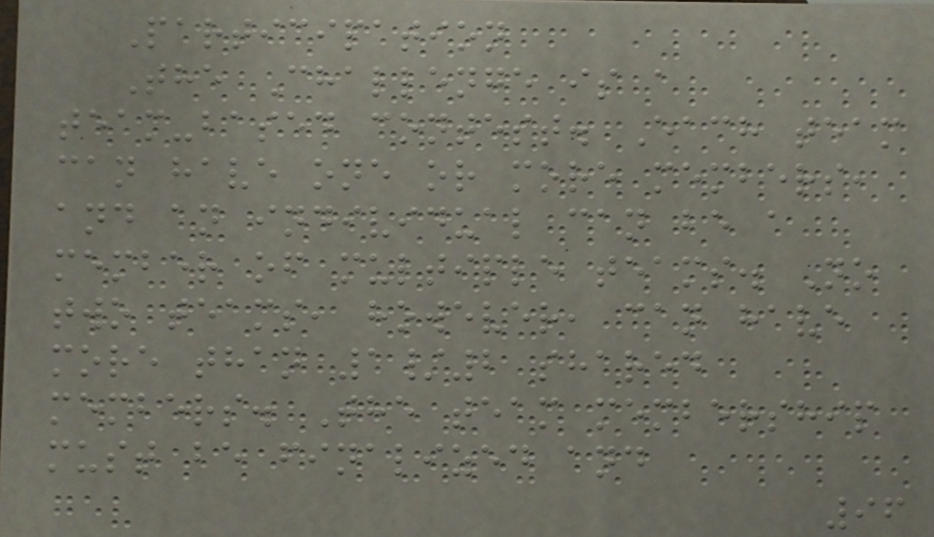Participation
The Challenge is a
team-based contest. Each team
can have one or more members,
and an individual can be a
member of multiple teams. No
two teams, however, can have
more than 1/2 shared
members. The team membership
must be finalized and
96
